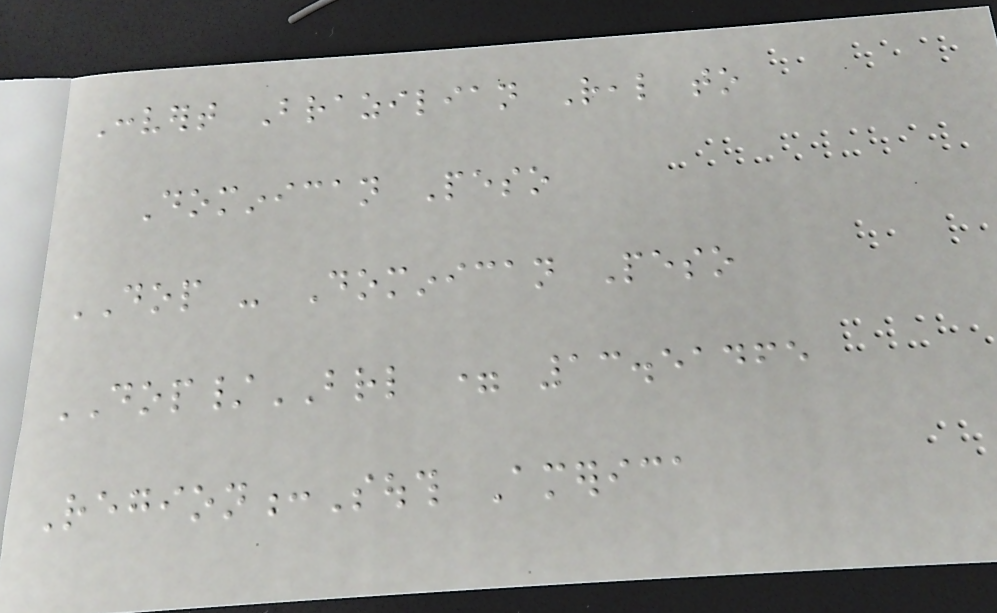Convert Brazilian Real to
Dominican Peso
DOP - Dominican Peso
DOP/BRL = 13.51465
Region:South America
